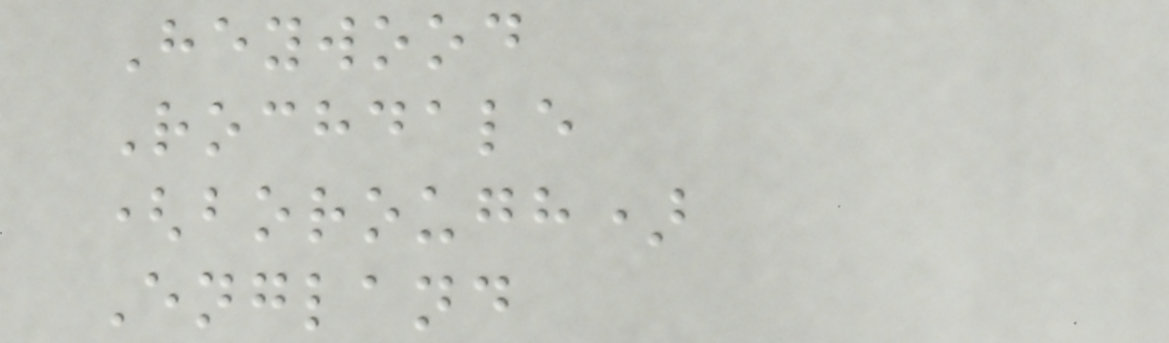Heywood
Rochdale
(borough)
England
